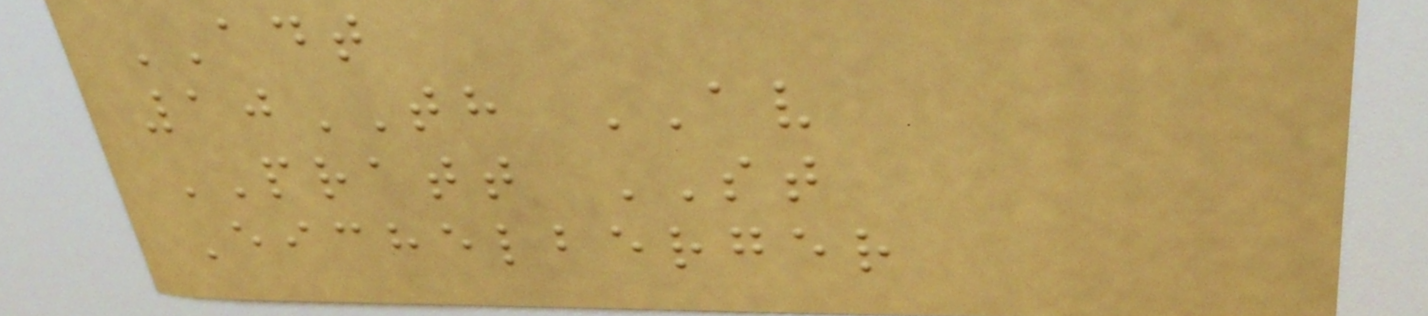ADT
10TH AV
PRATT ST
Eichelberger
